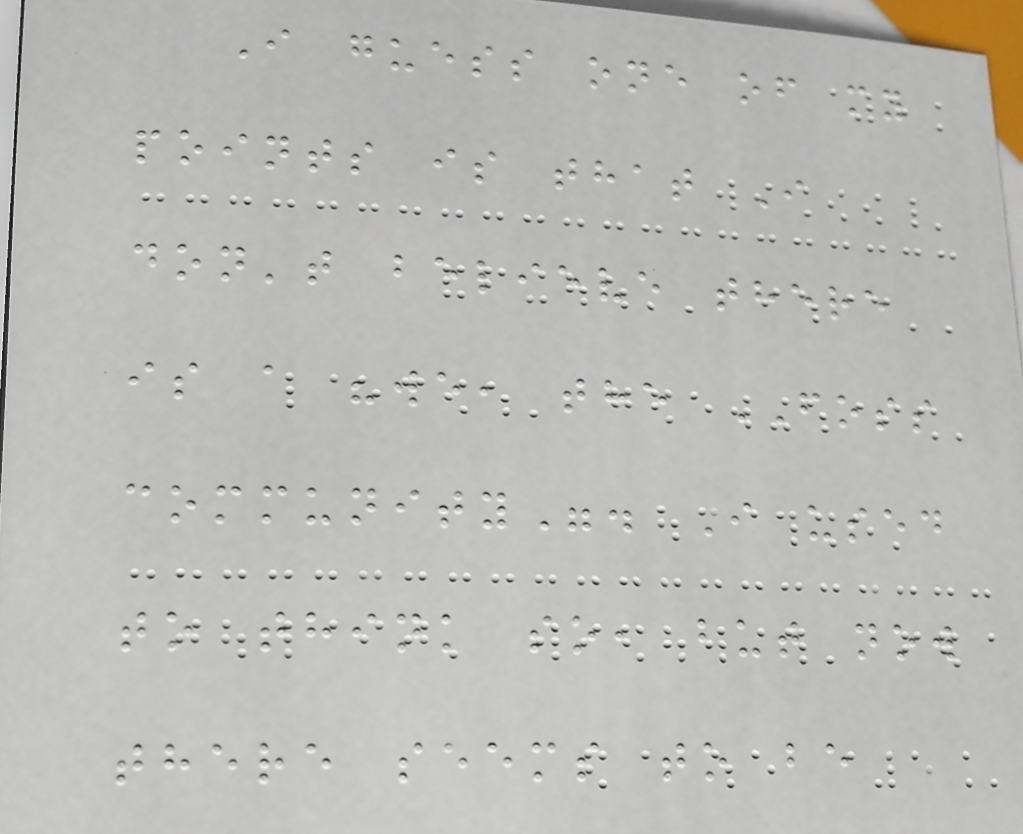I guess one of my
points is that I
don't believe there
is a "we, the FOSS
community". I used
to think so, but now
there seems to be
